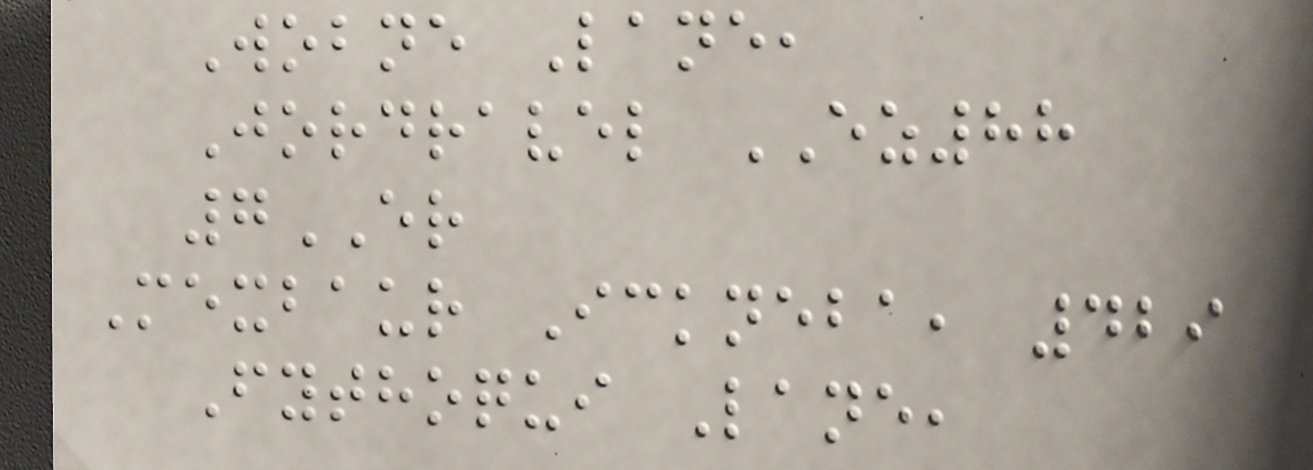Wobne Lane,
Jordravel EZ88
7ER
Mexbaur Ickneba, 429
Fythoqui Lane,
